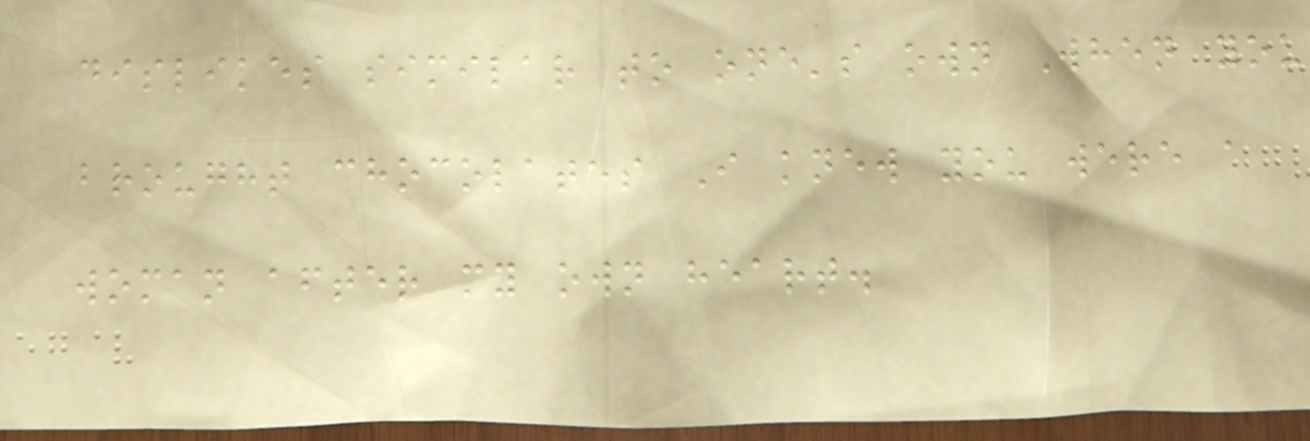dislikes similar to one's own When you
brought chocolates I knew you were a
woman after my own heart.
